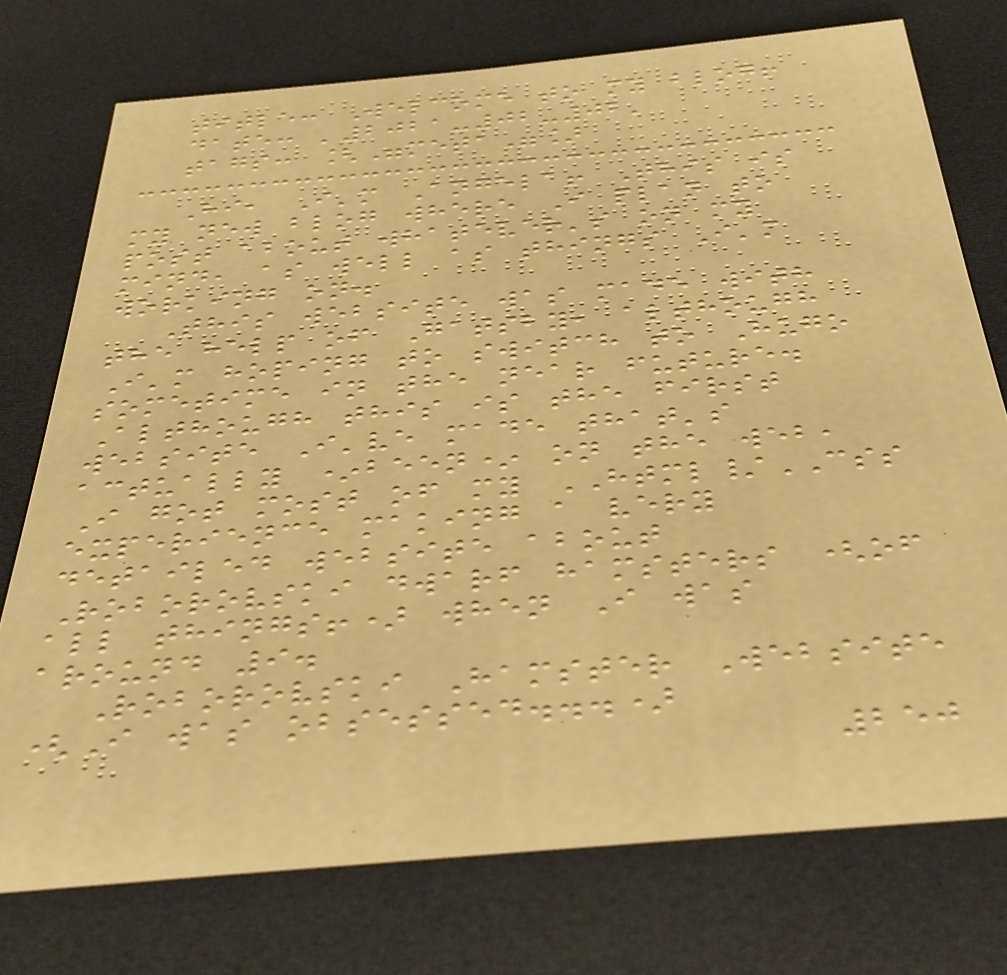title: Welcome to my blog!
date: '2021-02-02'
tags: ["meta"]
Hi, I'm Angela! This is
my new blog where I plan to
post about whatever's on my
mind, as well as things I'm
working on.
This website was made with
the help of Gatsby, although
I'm hoping to switch to Hugo
sometime in the near future.
Although this is the first
website I've made that's
actually *been* on the web,
I got most of my HTML/CSS
experience making a very
detailed website about
Roborovski dwarf hamsters (of
all things!) when I was
around 9.
Roborovski Hamster Website
(I was obsessed...)
250
